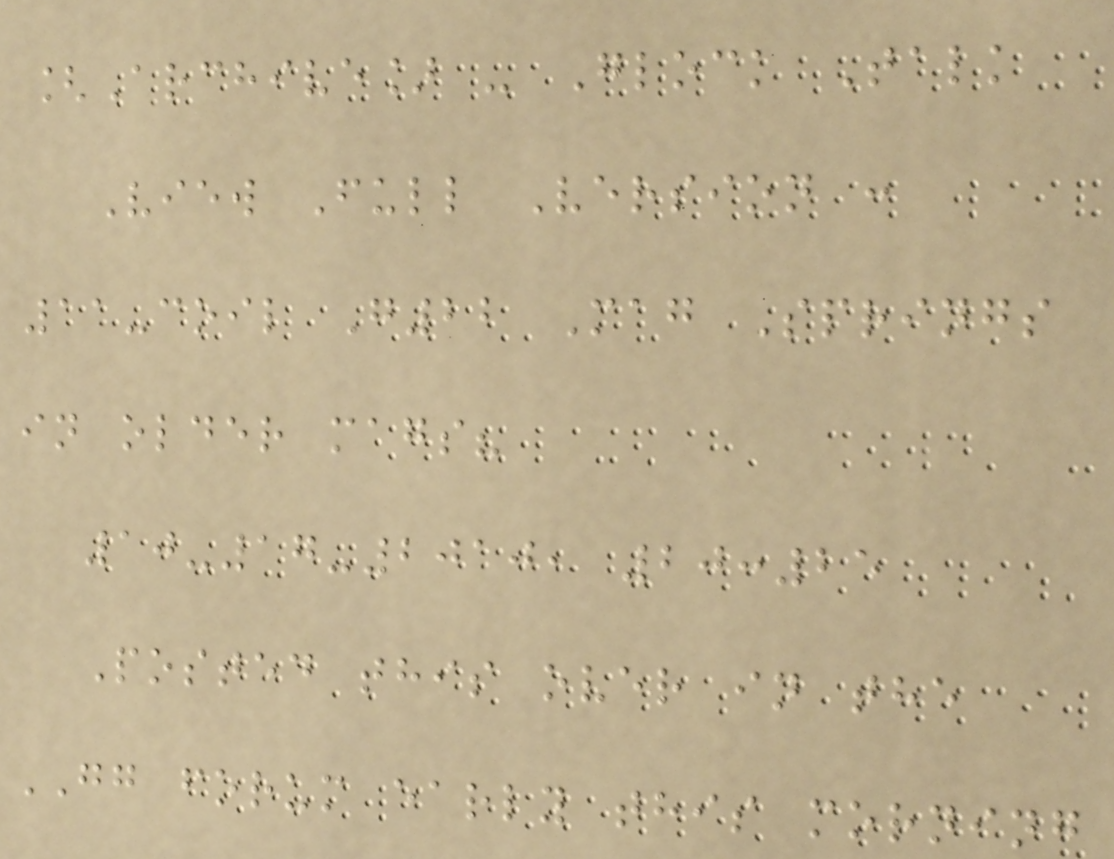[Archive] - Glock Talk
View Full Version :
11-coil G22 Mag Springs
in older mags?
10-17-2010, 20:25
Posted this over in the
GG forum early this morning
